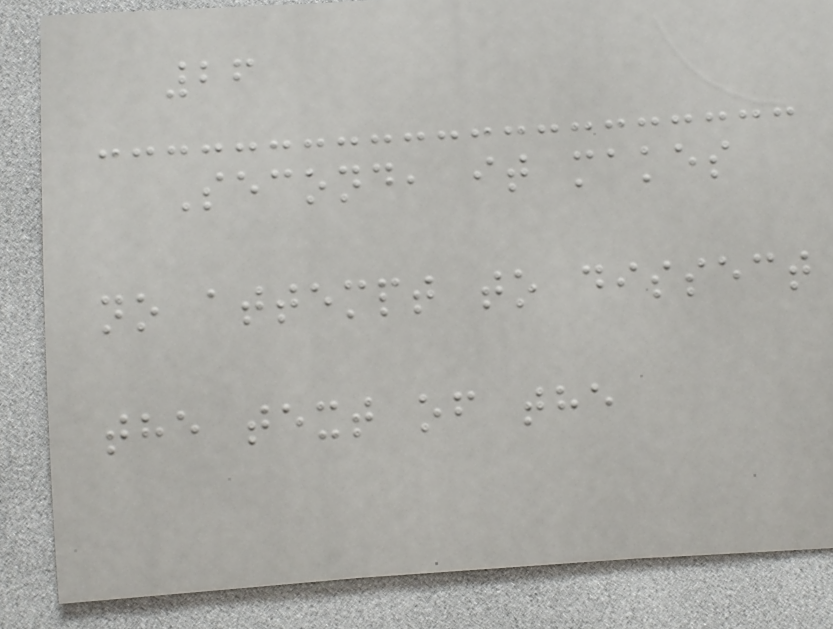26
Second, it makes
no attempt to dissect
the text of the
